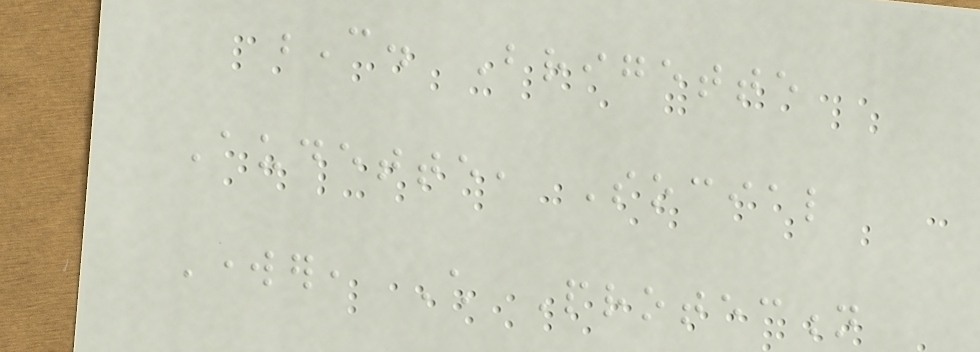C. Brigette
Audette, Social
Worker, Child Protection
